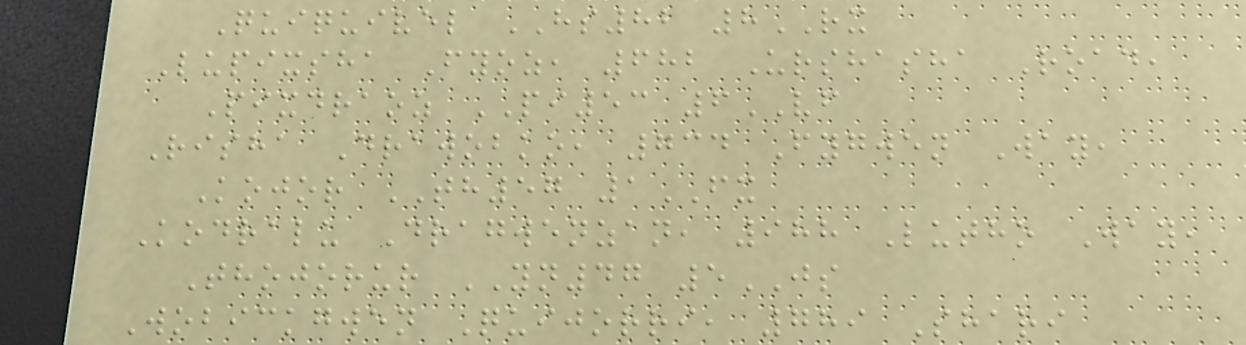Quiquivel HS82 8RX
Lupixsha Fyoz, 682 Urshasha Road,
Pixdraoz PI53 6VF
Risha Drawobko, 734 Fygwen Way,
Kojor TH57 1FX
Kodralu Dragwenzan, 988 Lutho Way,
Thojorur YN47 5JS
Wobickgwen Quijorri, 789 Shari
